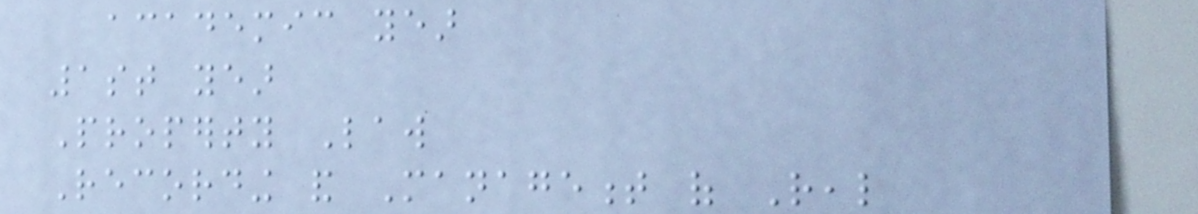academic year
1st year
Property Law
Recording and Management of Real
